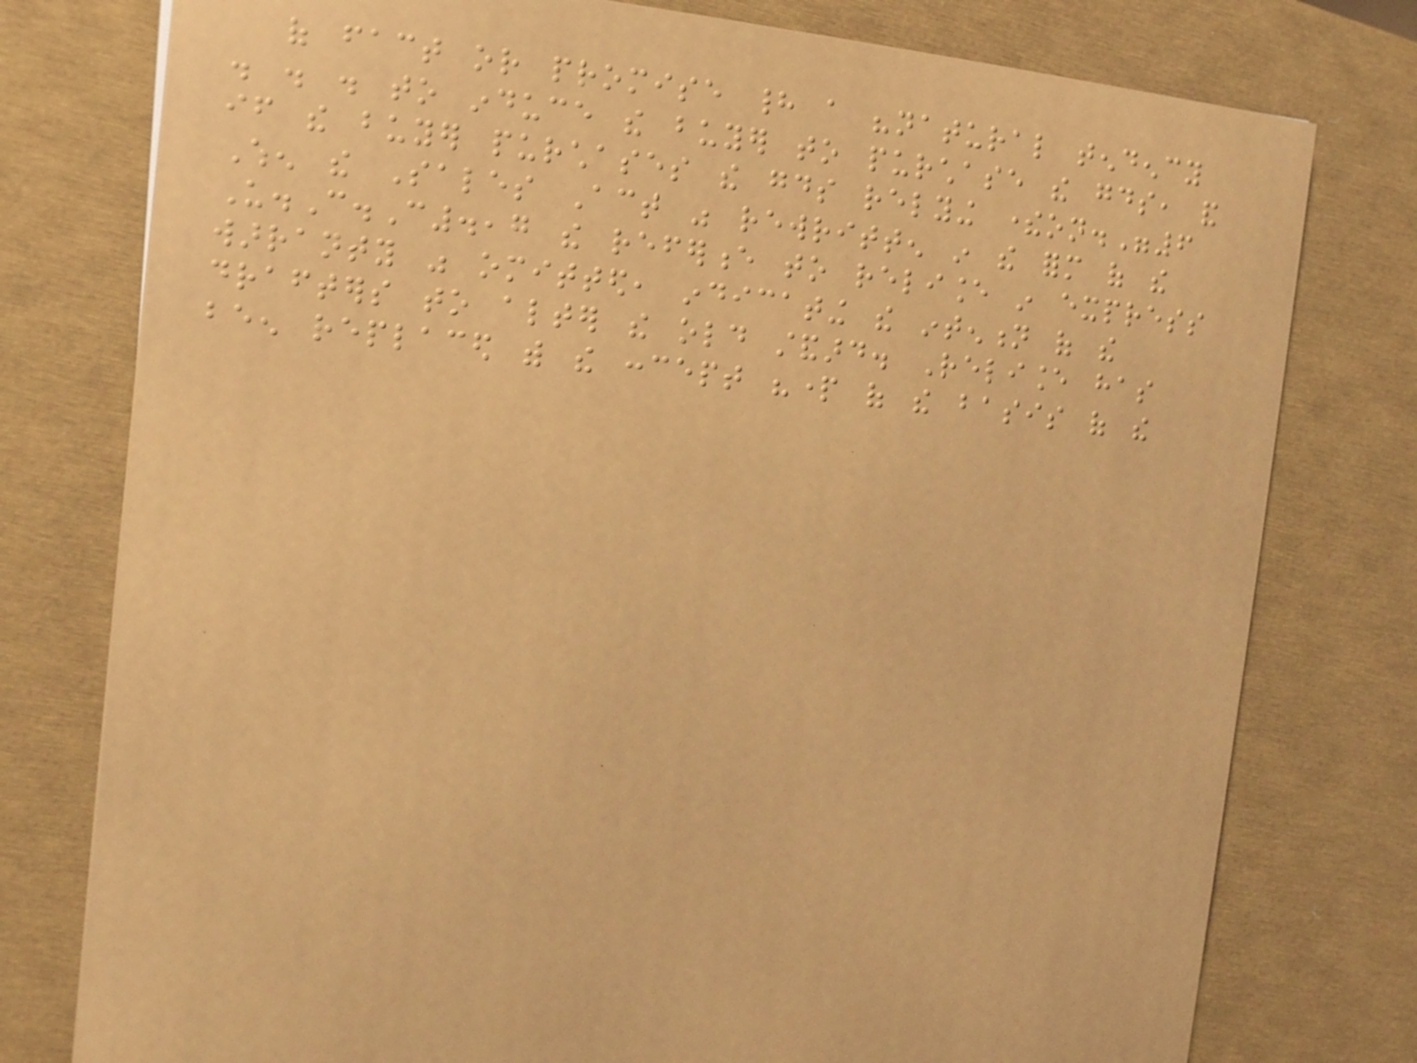of fact or promise had a "natural tendency
. . . to induce the buyer to purchase the goods, and
if the buyer purchases the goods relying thereon."6
When the Sales Act was rewritten in the form of the
U.C.C.,7 the reference to reliance in express
warranty was omitted, indicating the intention of the
drafters to alter the old standard. Reliance has
been replaced with the concept "part of the basis of the
